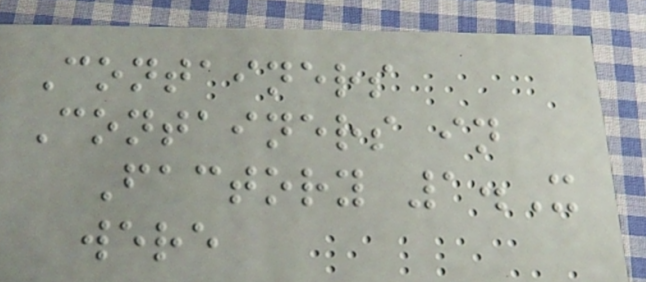Containers
Containers in
Factory 1.X
were
